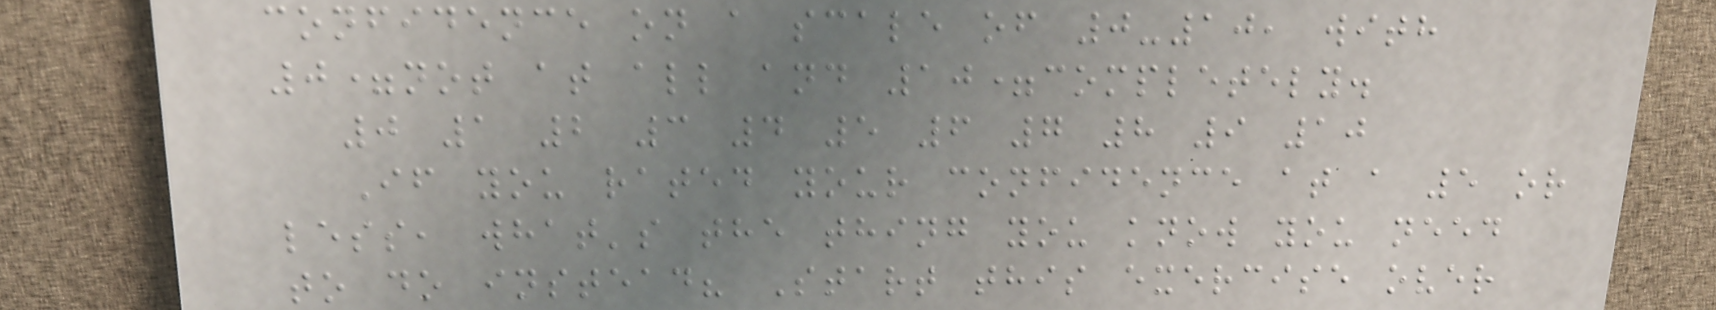confidence on a scale of 0-10, with
0=not at all and 10=completely.
0 1 2 3 4 5 6 7 8 9 10
If you rated your confidence at a 5 or
less, what's the thing you know you need
to do instead? Start this exercise over
